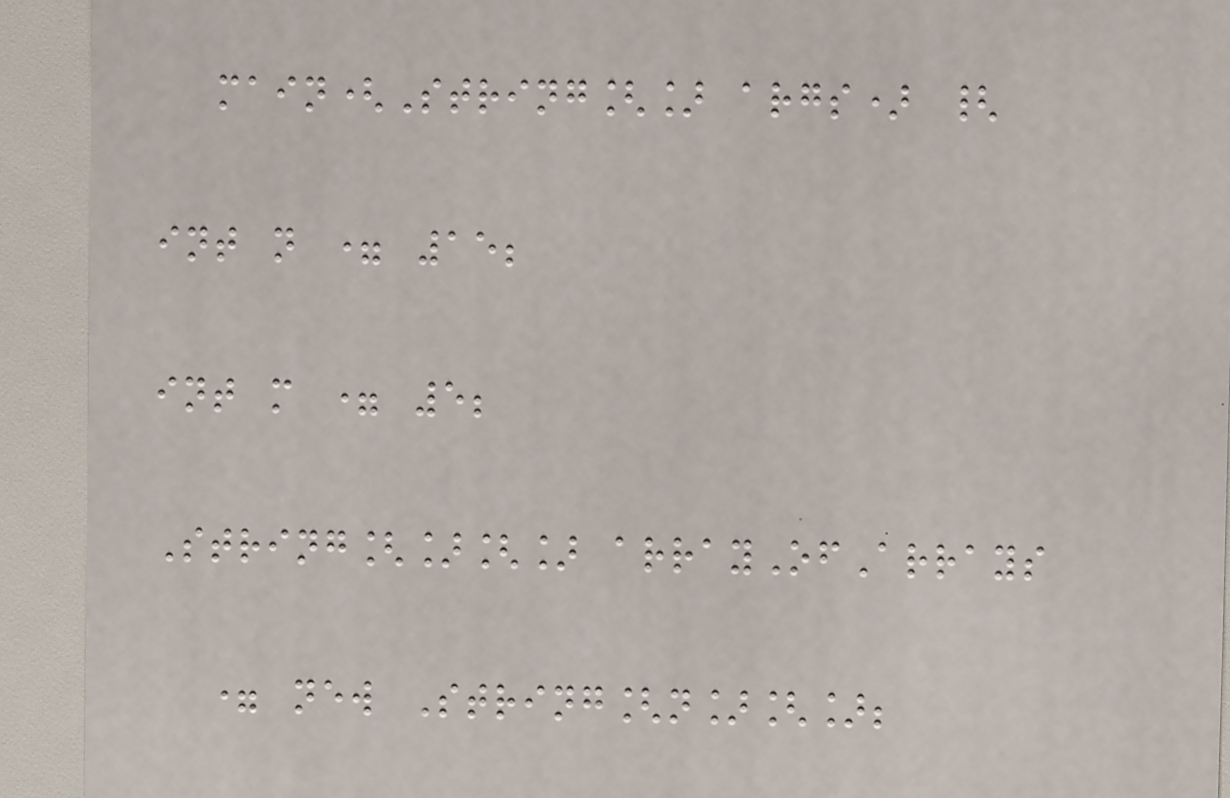main(String[] args) {
int n = 15;
int m = 5;
String[][] arrayOfArrays
= new String[n][];
